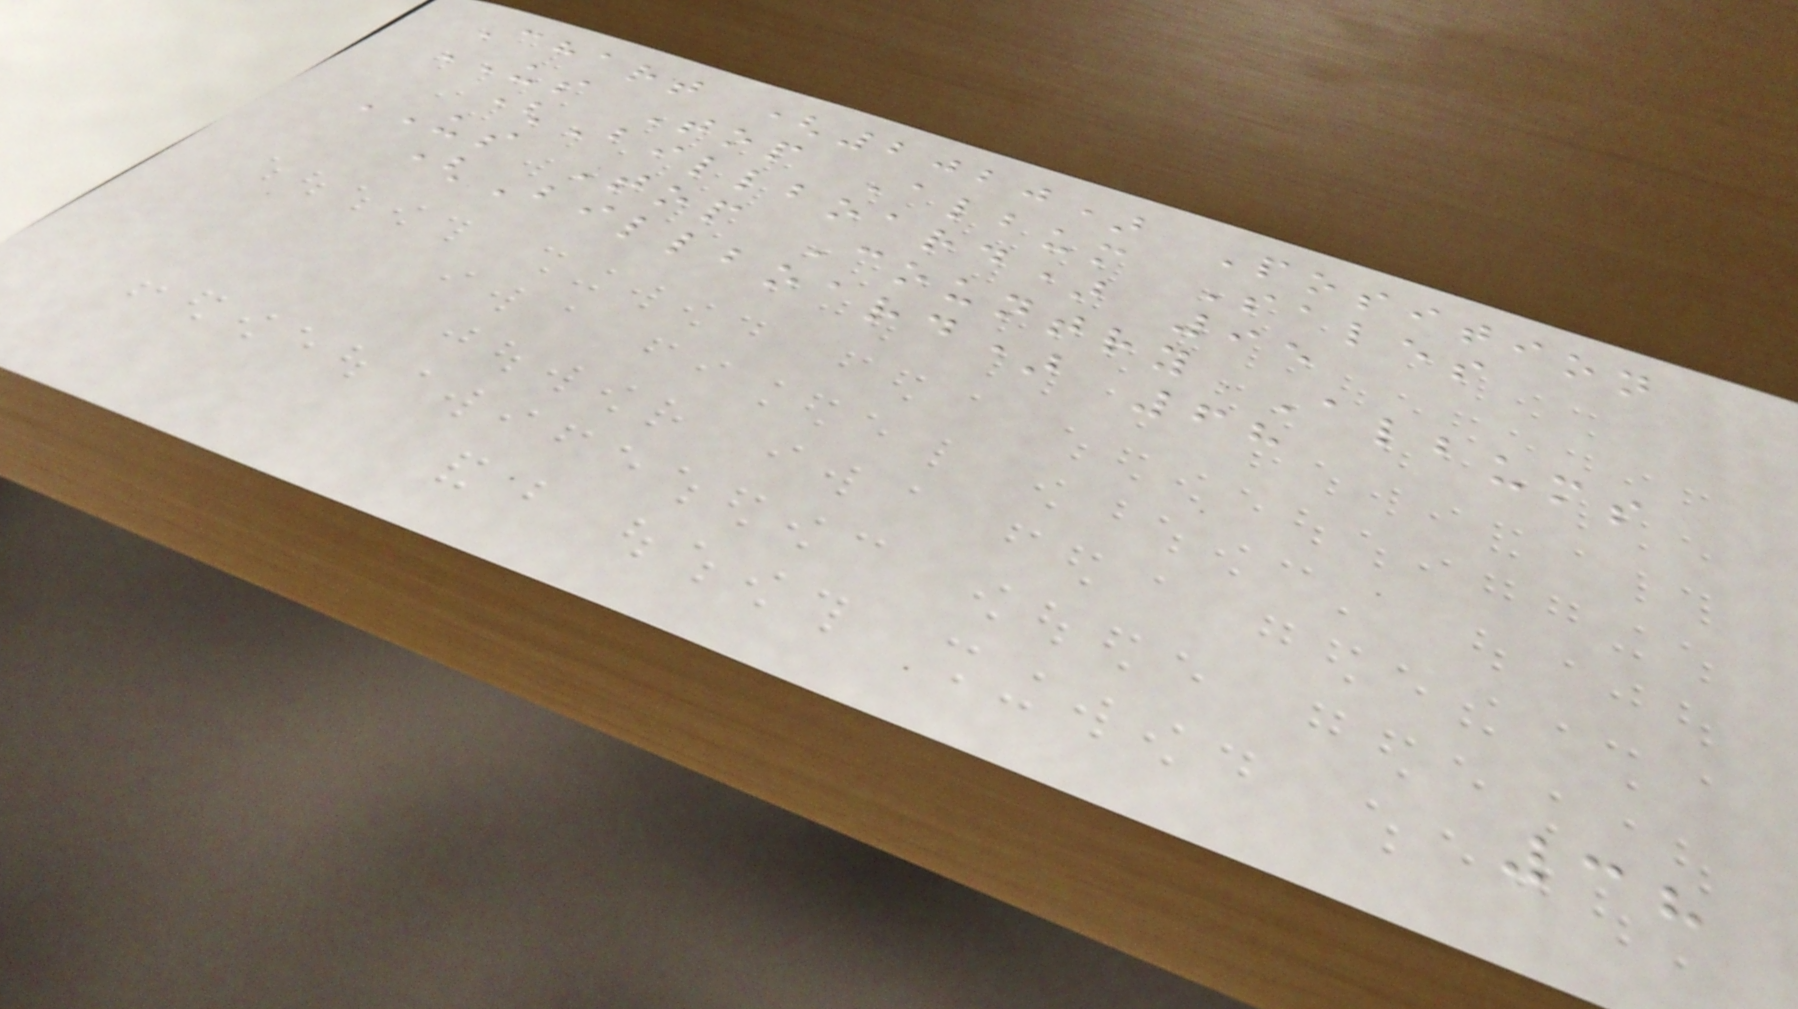Chart (2020) Position
US Top Album Sales
(Billboard) 95
US Top Country Albums
(Billboard) 68
38
